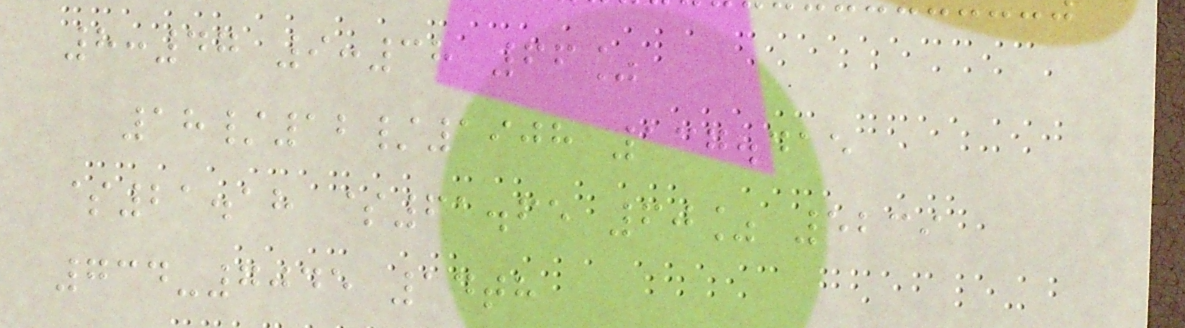8:47 9:38 66%
18/12/1908 137.415
$21.18 $61.65 60% 5239
734-7045 14th
